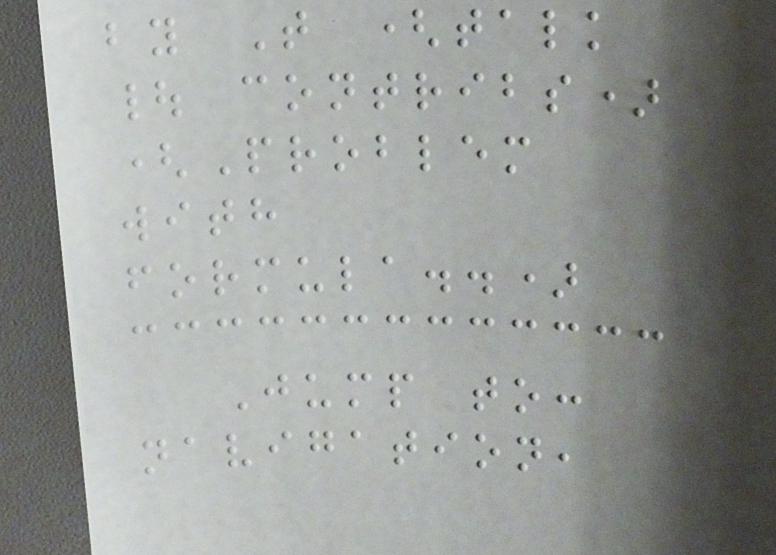by T (talk
| contribs)
(Problem
with
formula..)
Jump to:
navigation,
